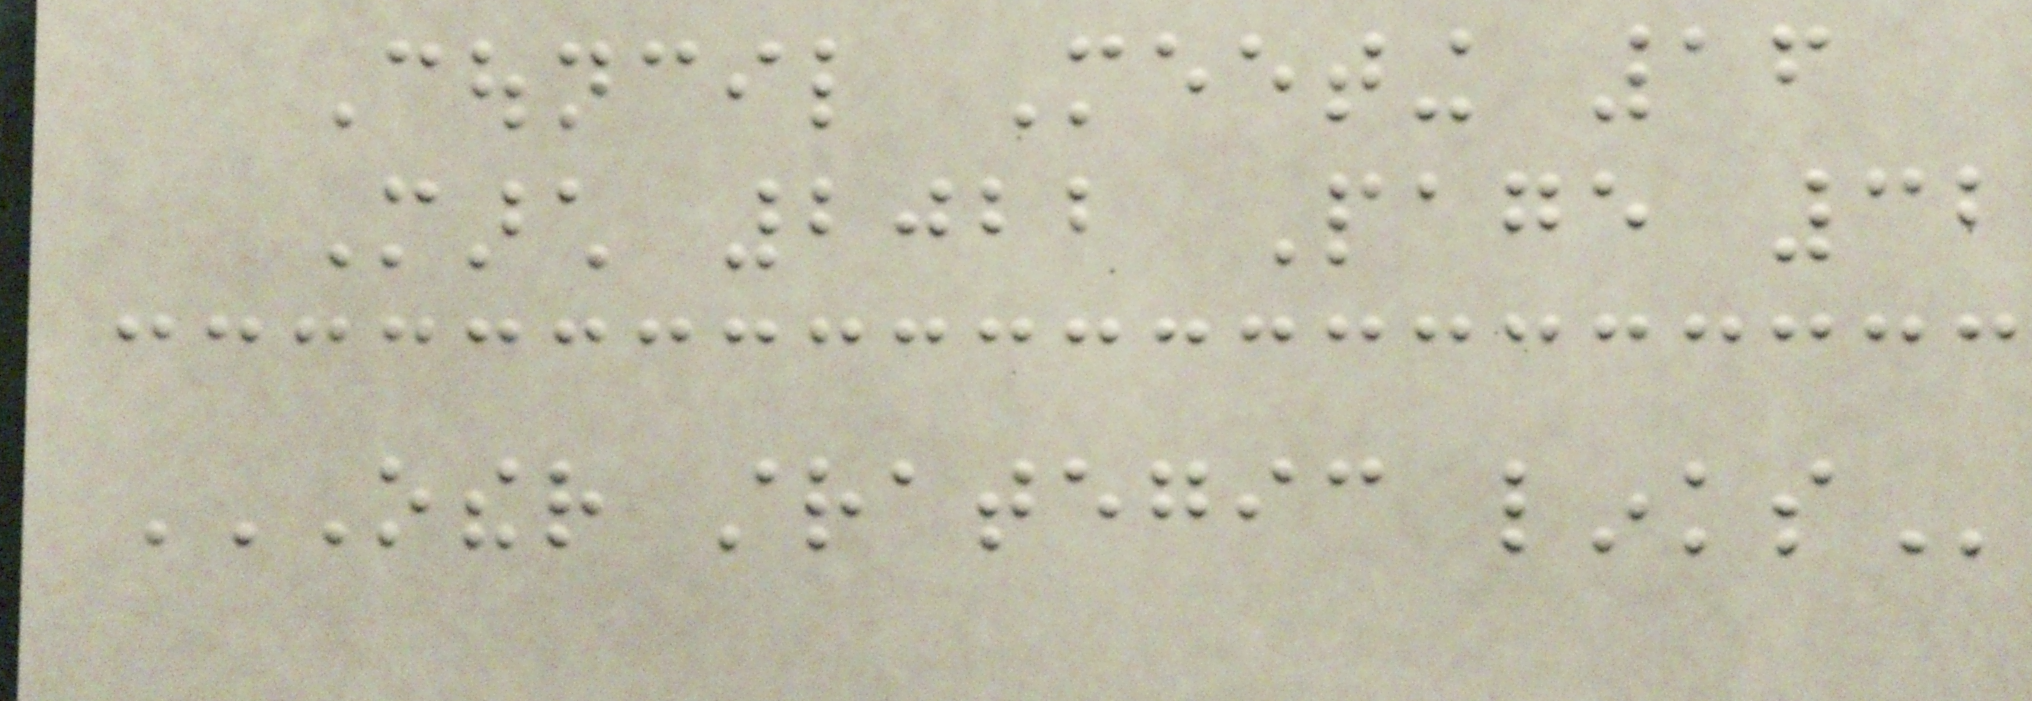Council Meeting 16
March 2022 Page 32
OTHER STRATEGIC LINKS
